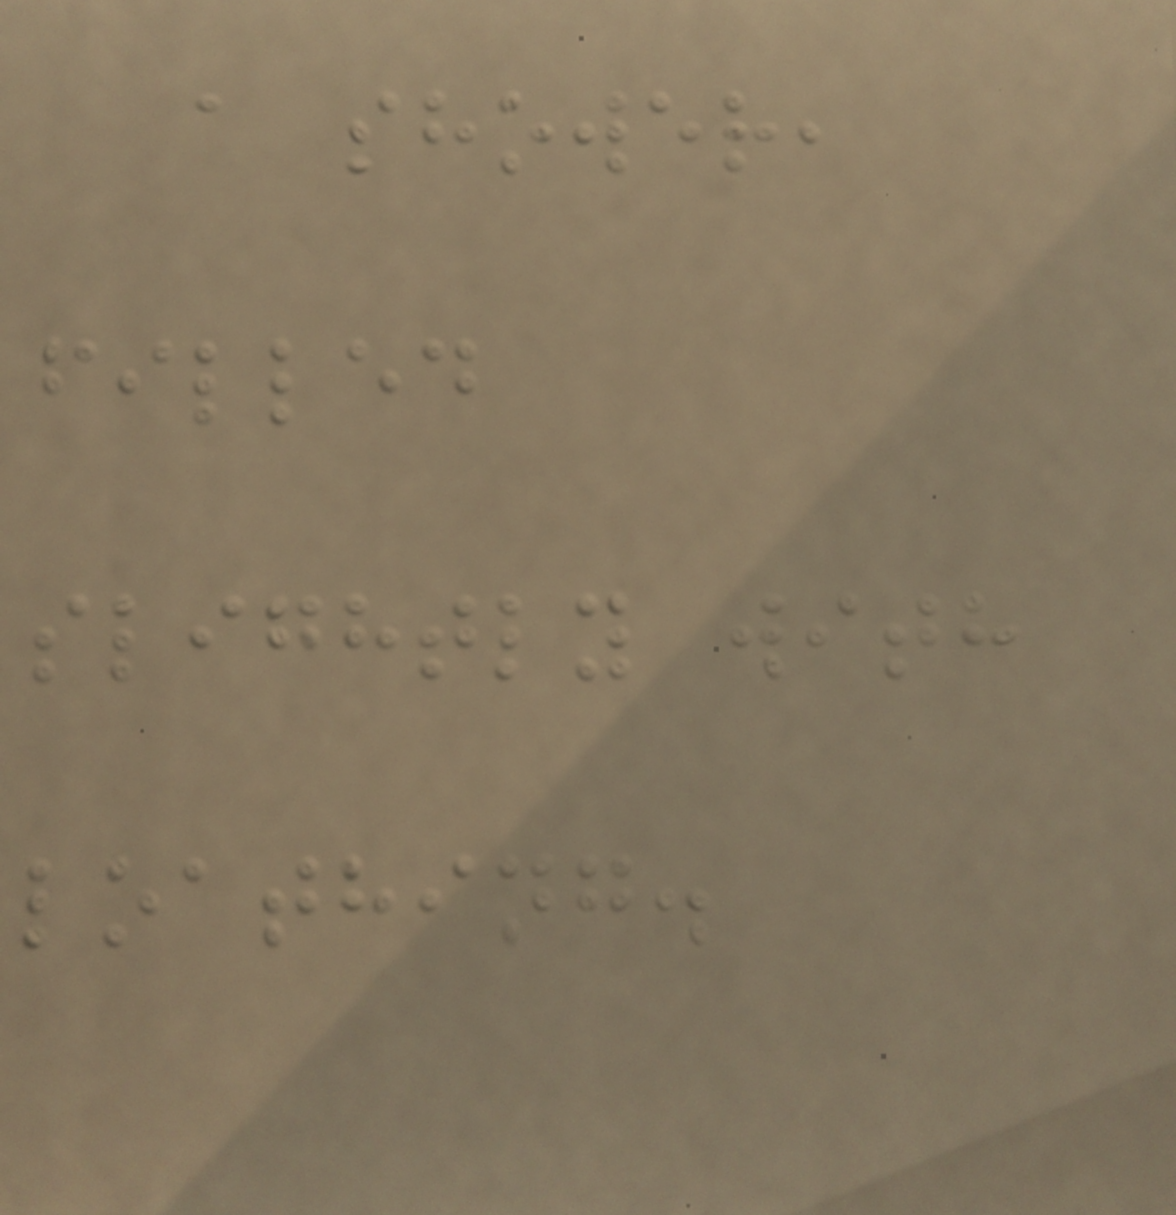a shower,
filled
slightly with
loathing.
